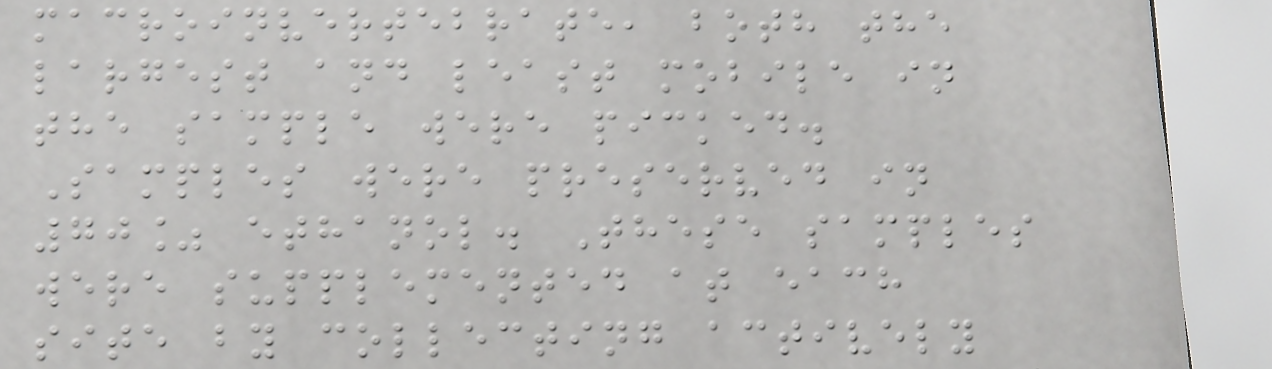macroinvertebrate, both the
largest and least mobile in
the sample were picked.
Samples were preserved in
70% ethanol. These samples
were supplemented at each
site by collecting actively
